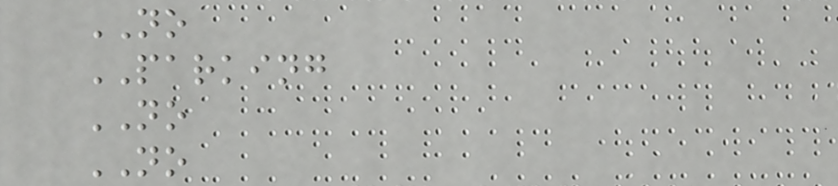NO
PARKING
NO
NO
